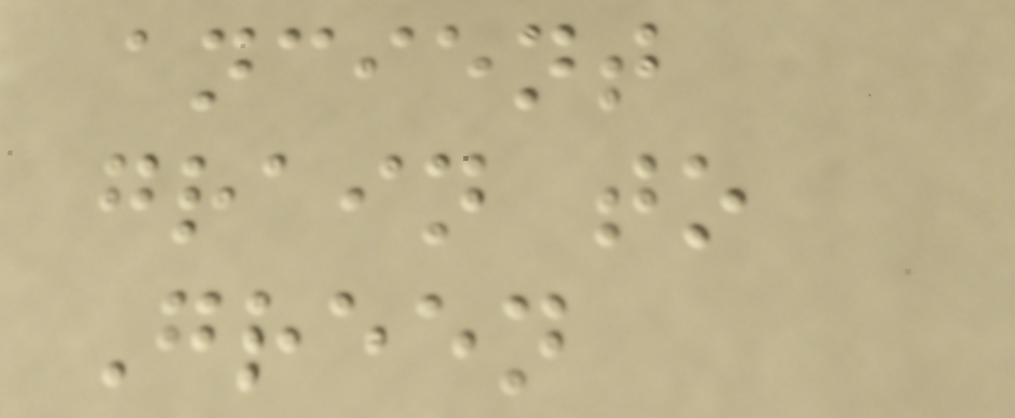ancient
grain to
Green
